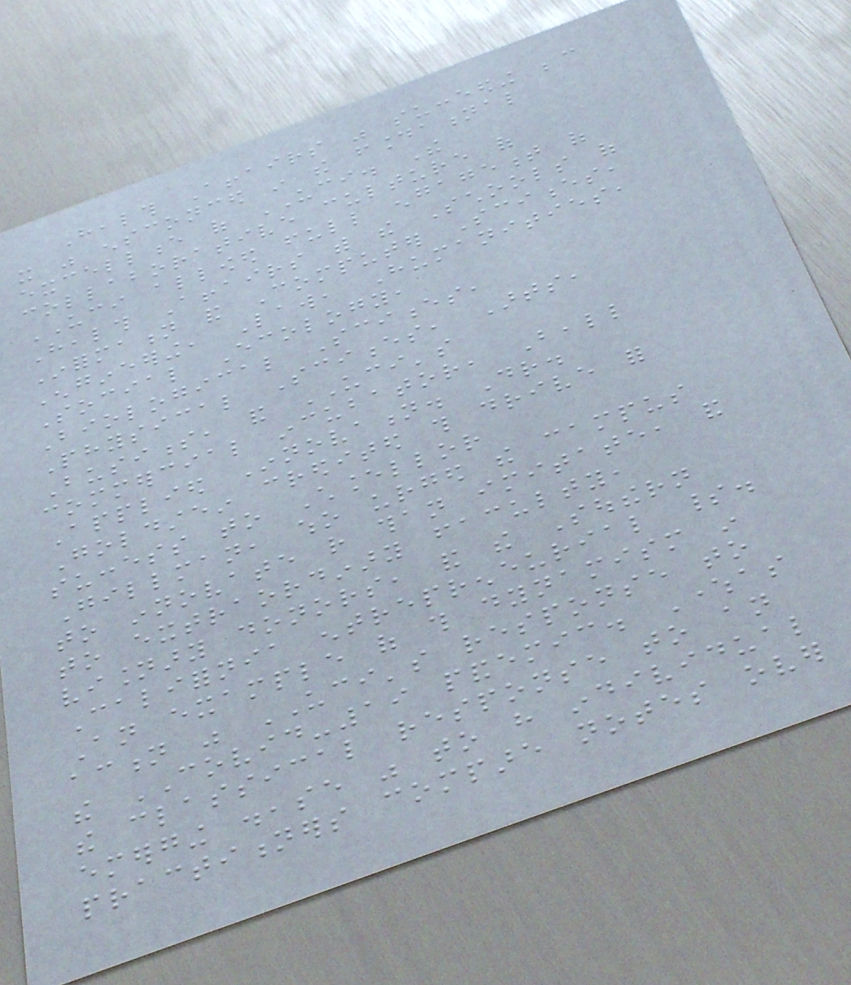Health Affairs was succeeding because
it was ensconced in the foundational
excellence of UCI. The
collaborative culture of
UCI allowed full engagement of
Health Affairs with the Schools of
Information and Computer Sciences,
Engineering, Law, Humanities,
Social Ecology,
Biological Sciences,
Physical Sciences, Arts,
Business, and UCI's
commercial incubator, Beall
Applied Innovation. Dr.
Goldstein credited this drive for
success to Chancellor
Gillman, who urged the campus
to innovate rather than imitate, and
to extraordinary faculty,
visionary donors, and the Southern
California entrepreneurial spirit.
An example of this dynamism in
action was UCI's response to
the COVID-19 pandemic. Whereas
the classical response to an
emerging disease was to have individual
practitioners compare notes over
